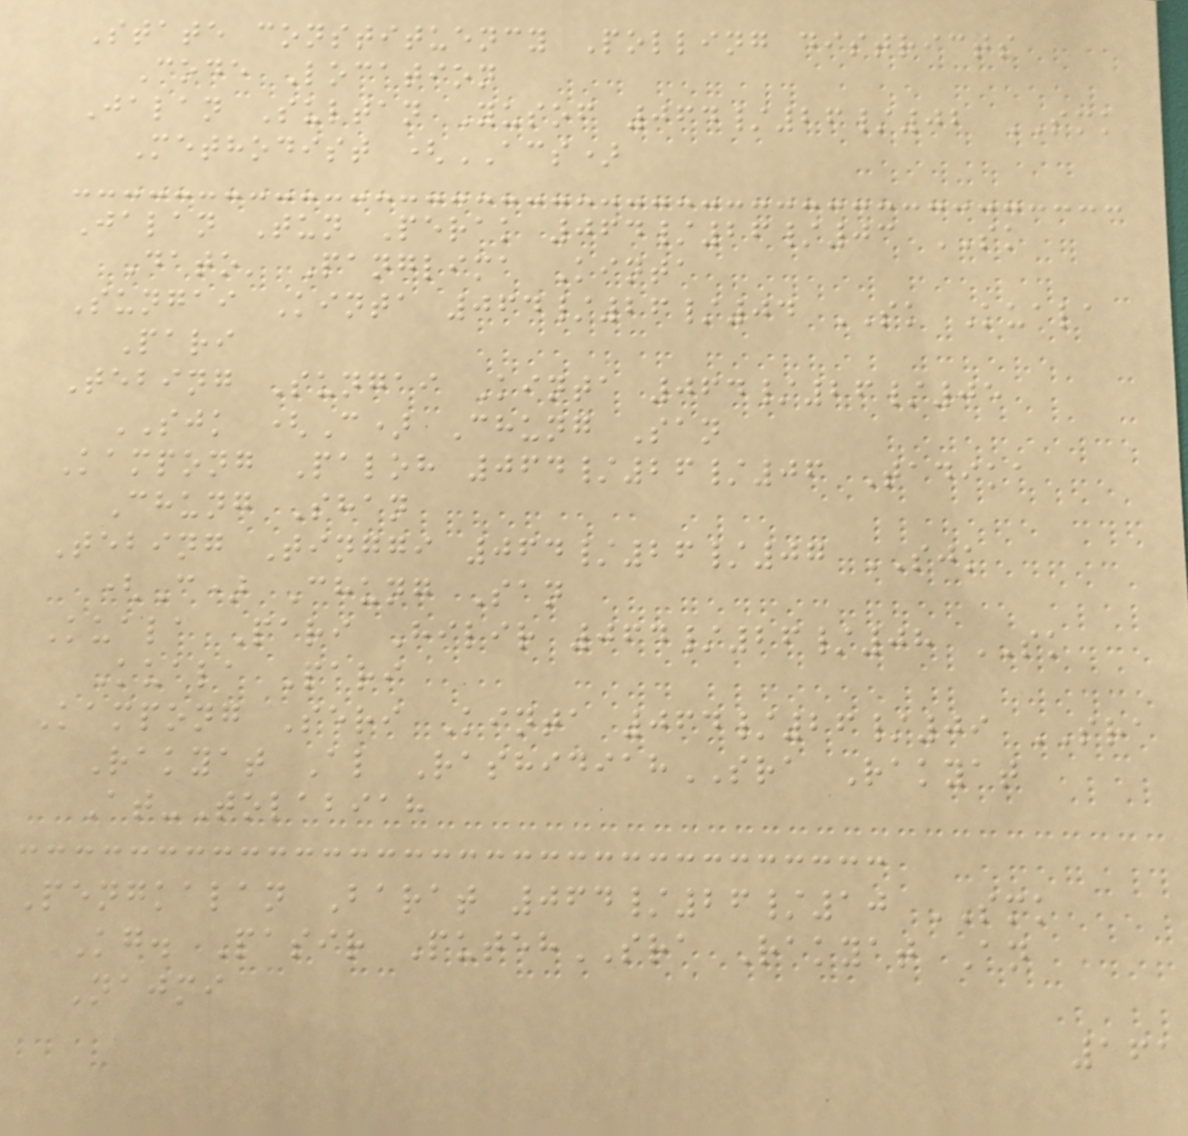State constituency Polling districts
Code Location
Jalan Sultan Yusof 064/26/02 SMK
Methodist (ACS)
Jalan Tun Perak 064/26/03 SK
Dato' Panglima Kinta
Sungai Kinta 064/26/04 SK Kuala
Pari
Tebing Sungai Kinta 064/26/05
SJK (C) Chung San
Kampong Paloh 064/26/06 Tadika
Chung Shan
Tebing Tinggi 064/26/07 SJK
(C) Chung San
Kuala Pari Hilir 064/26/08 SK
Kuala Pari
Kampong Seri Kinta 064/26/09 SRA
Rakyat Al RashidiahSRA Rakyat
At-Tolabiah
Pengkalan Barat 064/26/10 SMK
Kg. Pasir PutehSRA Rakyat An
Najmi
161
